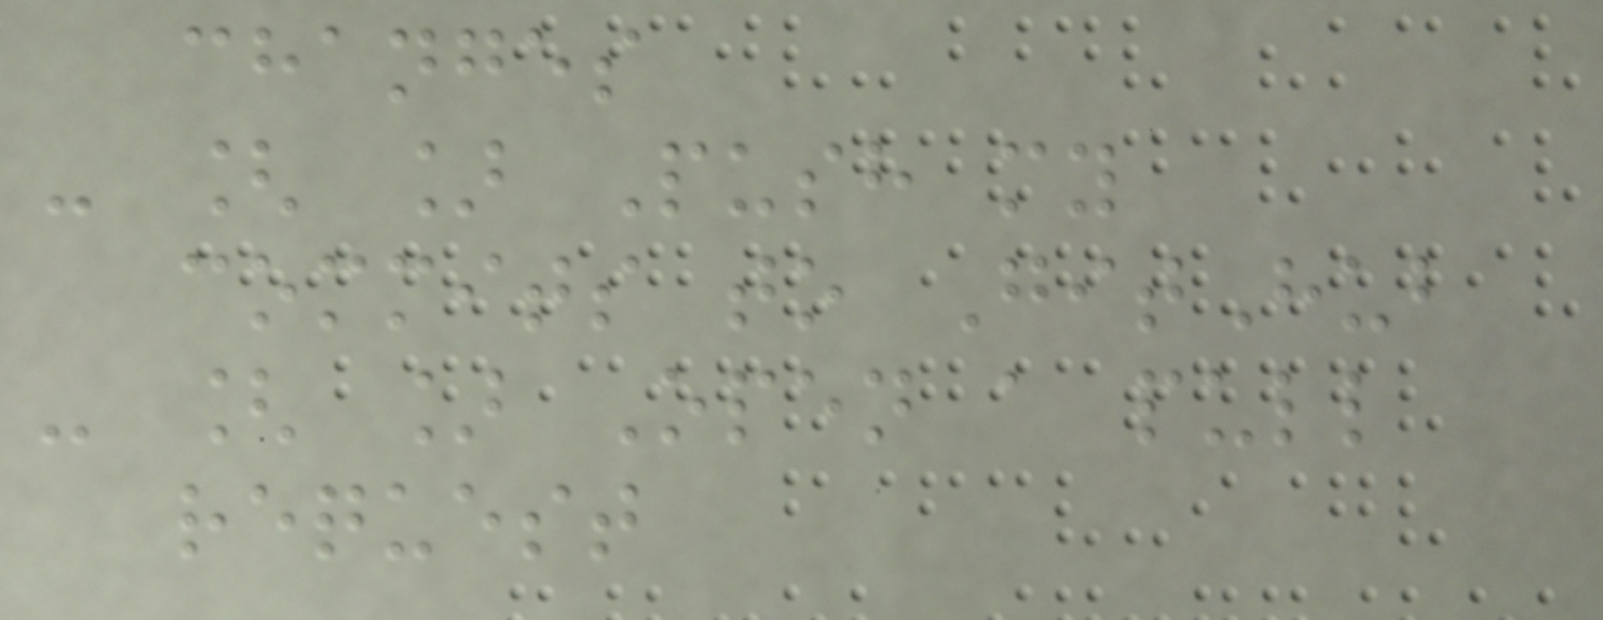changes
- [ ] Push my
commits to GitHub
- [ ] Open a pull
request
